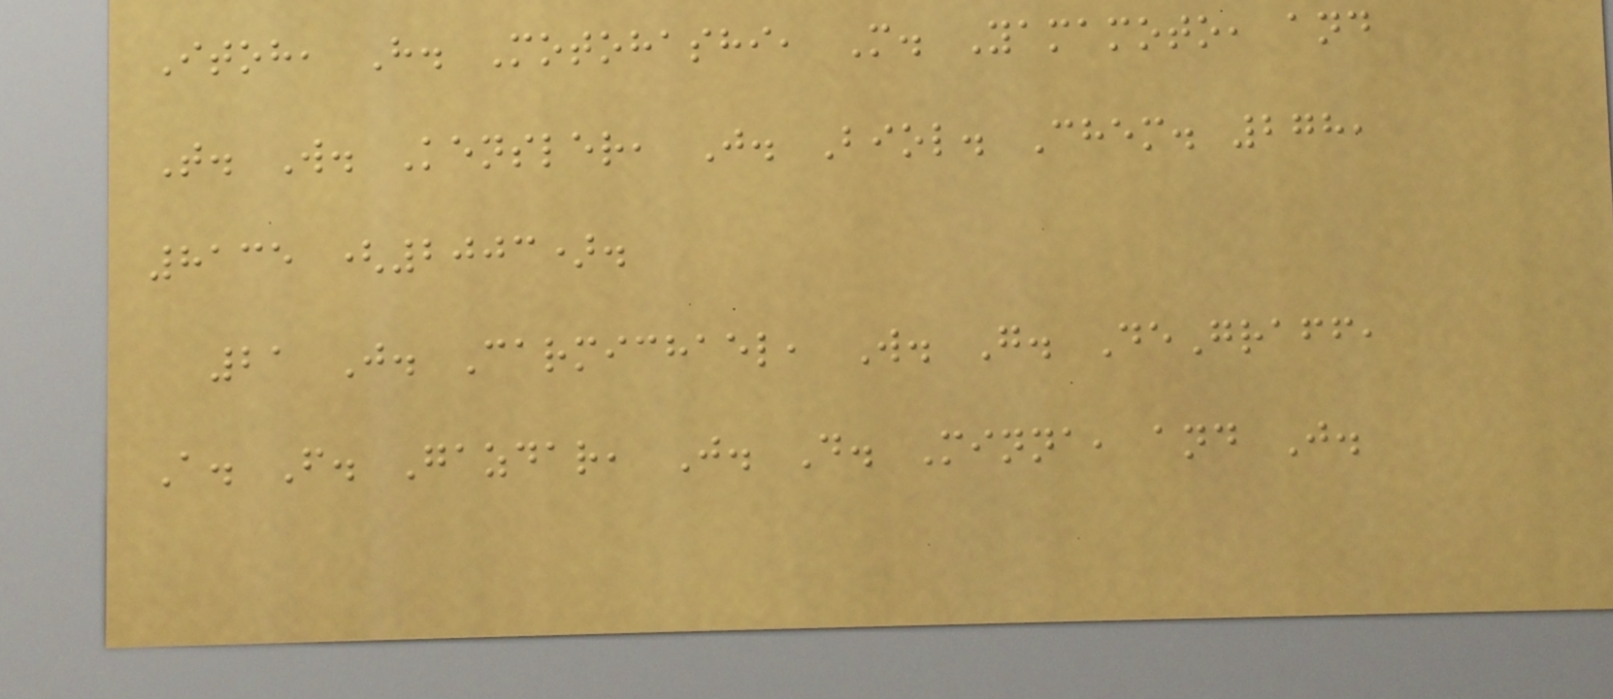Itoh, H. Motohashi, M. Yamamoto, and
T. W. Kensler, J. Biol. Chem. 278,
8135 (2003).
21 J. Carmichael, W. G. DeGraff,
A. F. Gazdar, J. D. Minna, and J.
